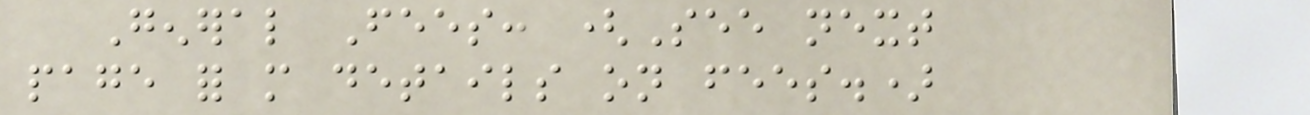General Fees: (See next
page for more details on fees.)
